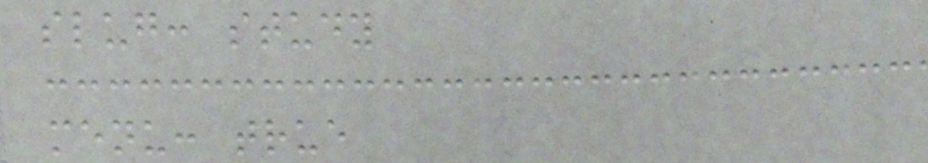slug: study
menu: true
